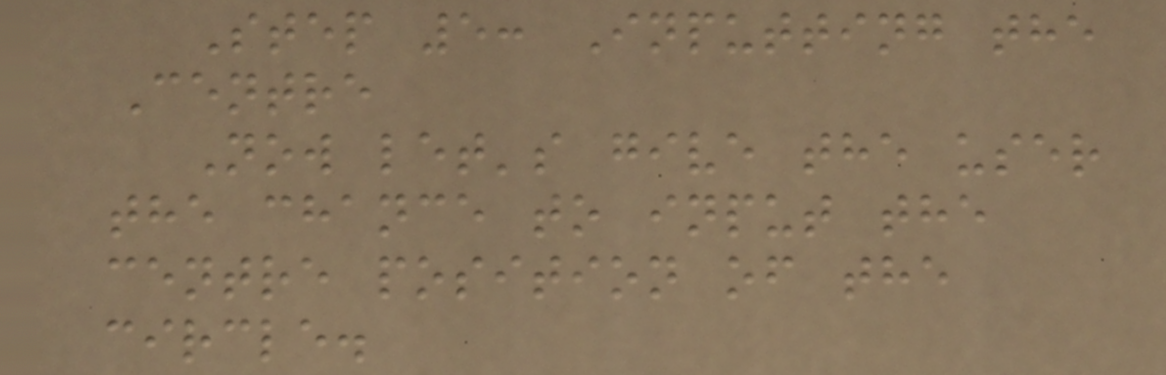Step 5: Inputting the
Centre
Now let's give the user
the chance to input the
centre position of the
circle.
